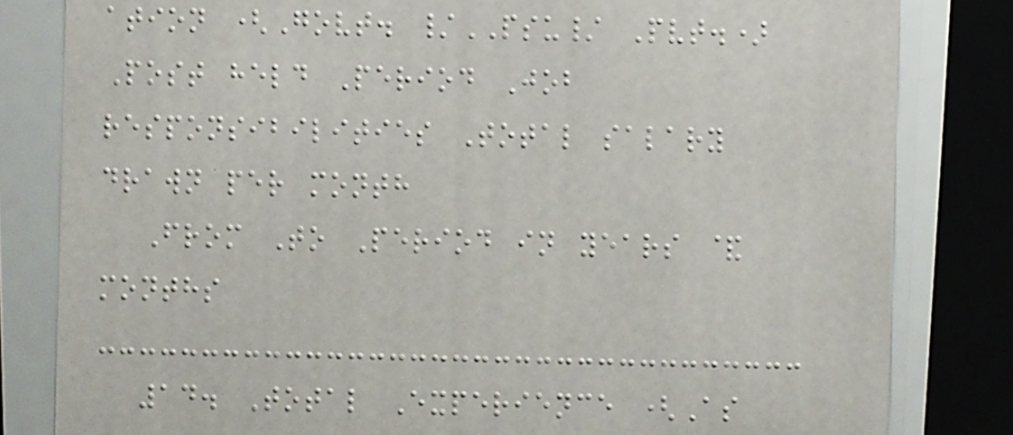ation (Govt. /PSU/ Pvt.)
Post held Period Job
responsibilities Total salary
drawn per month
From To Period in years &
months
14. Total Experience (As
